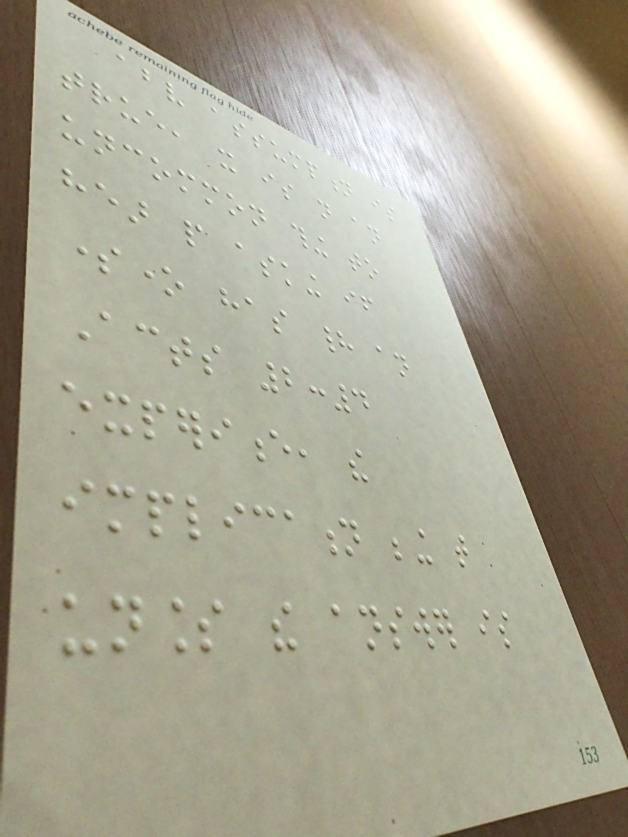above assumption is
true, it is not an
uncommon thing to
hear people asking if
someone has had an
Acts 2:4
experience, the
implication being that
unless the answer is
